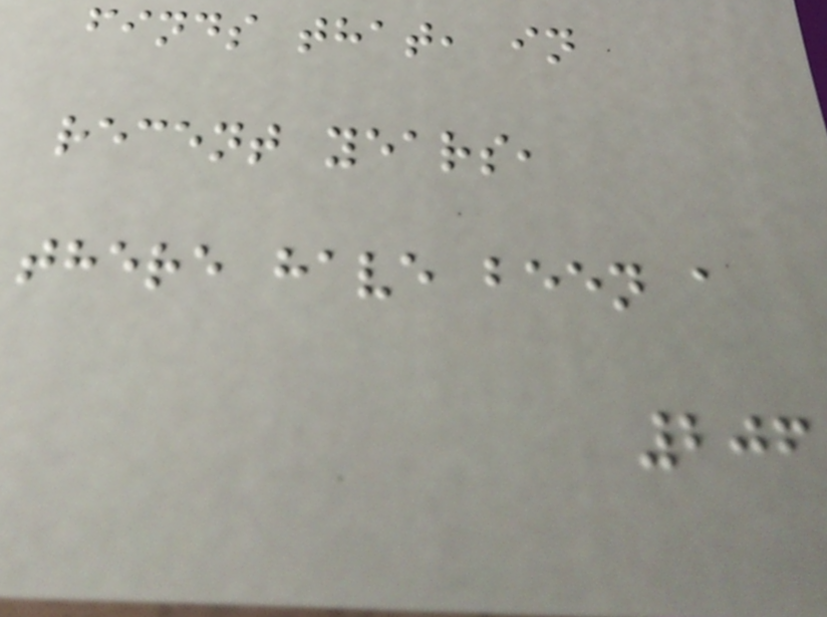finds that, in
recent years,
there have been a
206
